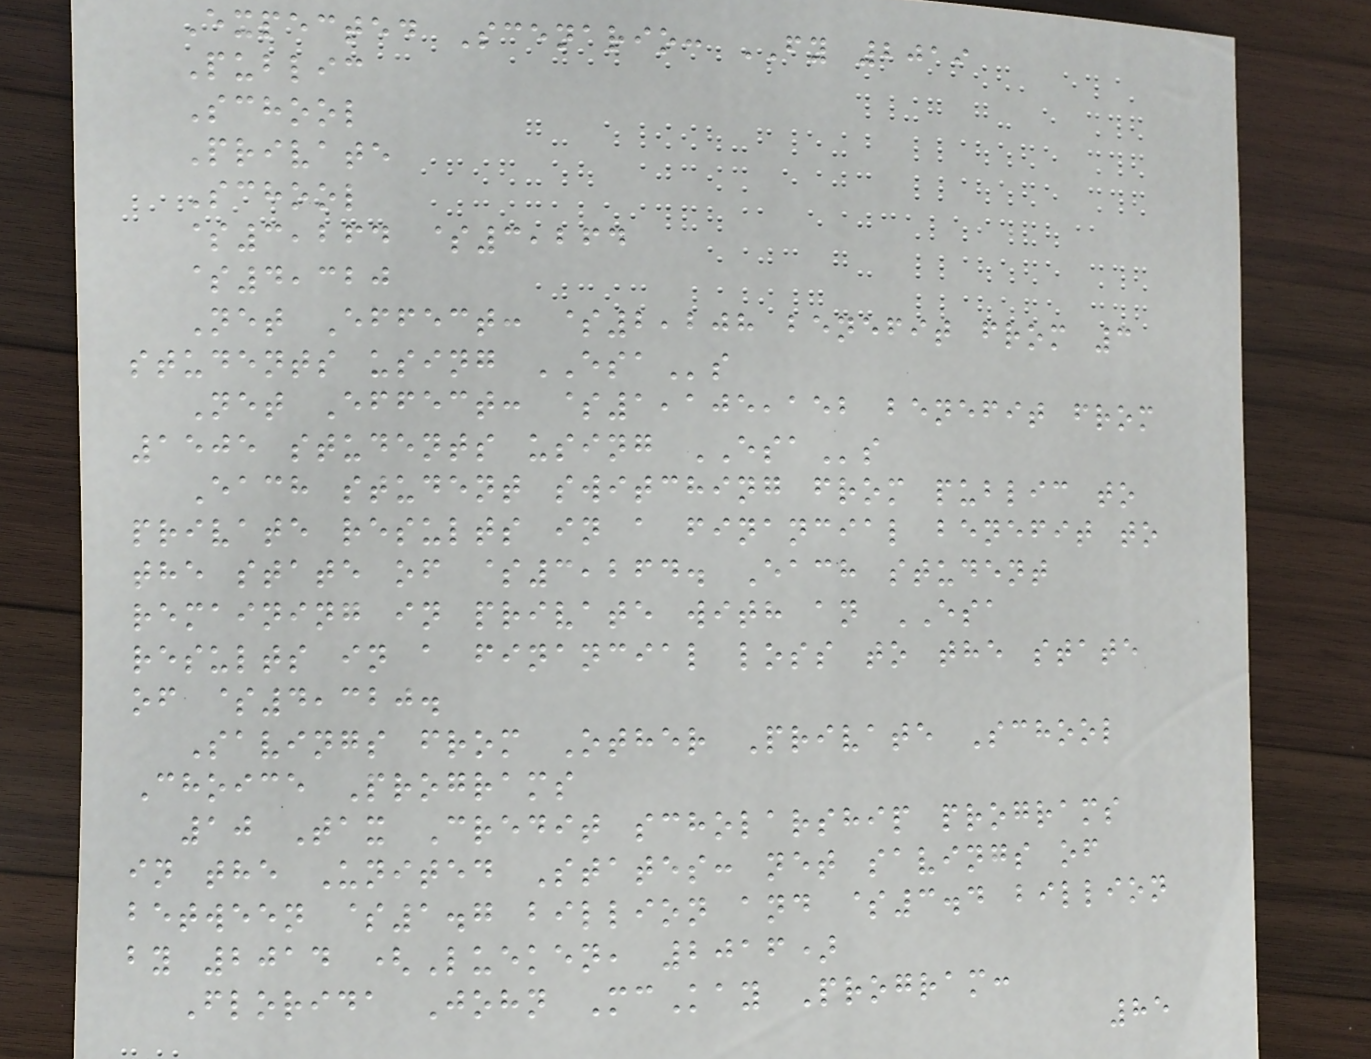Expected Scenario: FY 2019
Public
School
Private
School
$3,264 $3,264
$4,320
Net Effect: $2,208 benefit from 3
students using ESAs
Net Effect: $1,105,152 benefit from
1505 students using ESAs
Each student switching from public to
private results in a financial benefit to
the state of $3,264. Each student
remaining in private with an ESA
results in a financial loss to the state
of $4,320.
Savings from Other Private School
Choice Programs
10 Tax Credit scholarship programs
in the United States: net savings of
between $1.7 billion and $3.4 billion
by 2014 (Lueken, 2016)
Florida John McKay Program:
85
